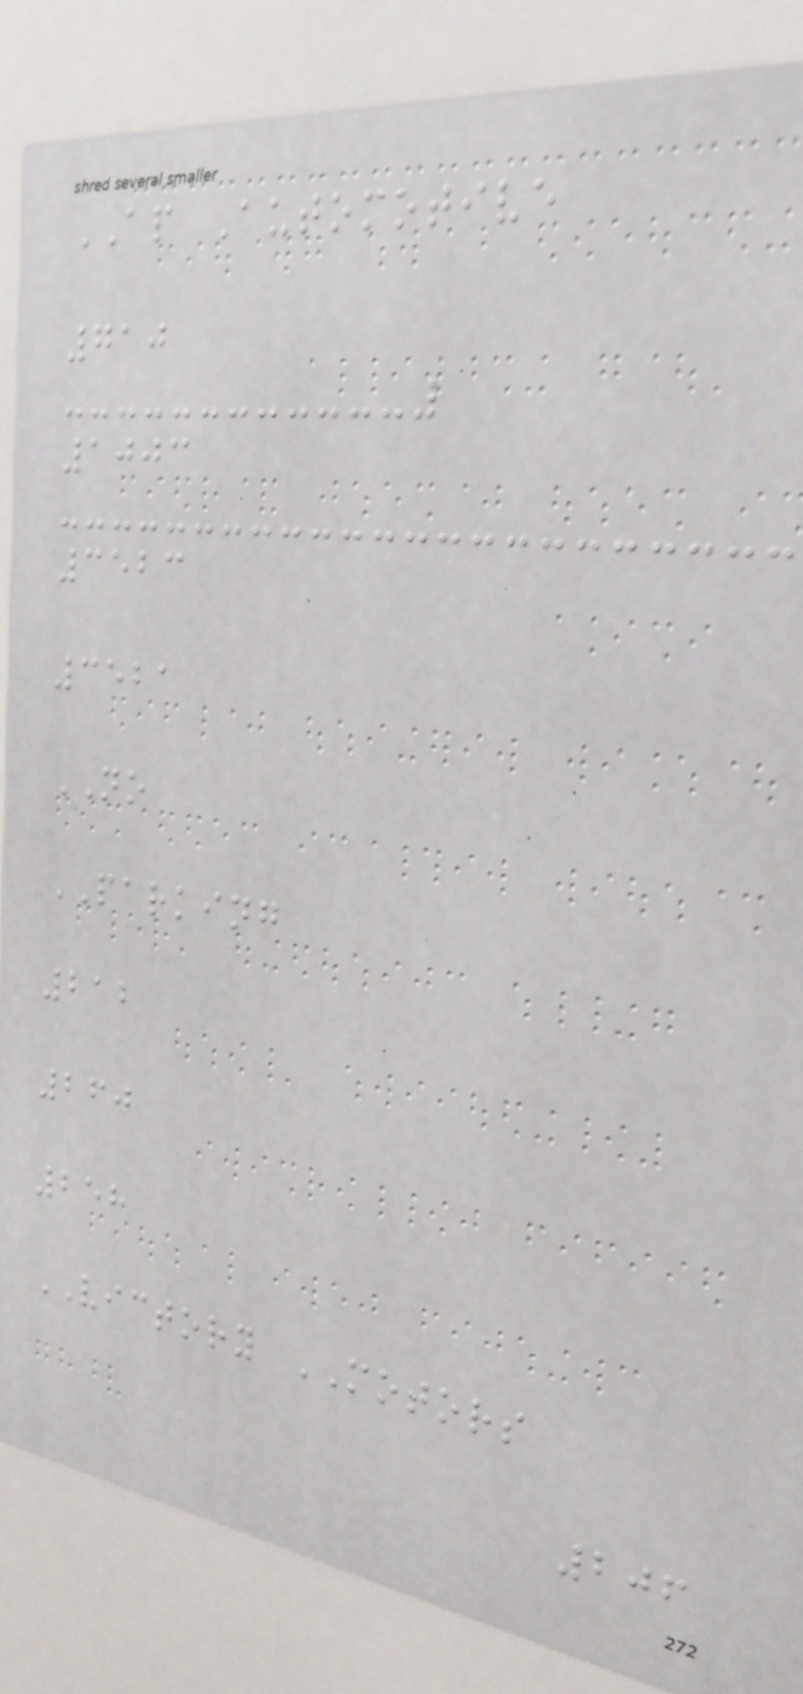AP Automotive
710
1003
3523
3521
NO
PARKING
212
260
258
VICTORY MOTORS
206
